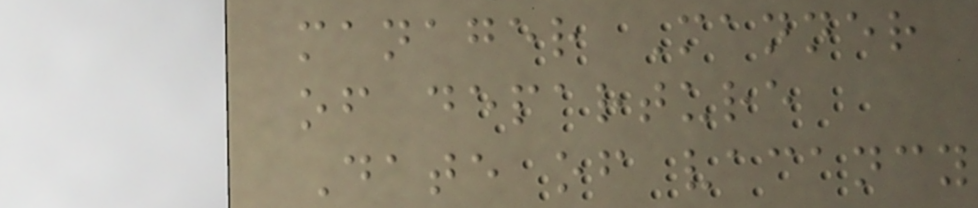manager Manner
of departure
Date of vacancy
